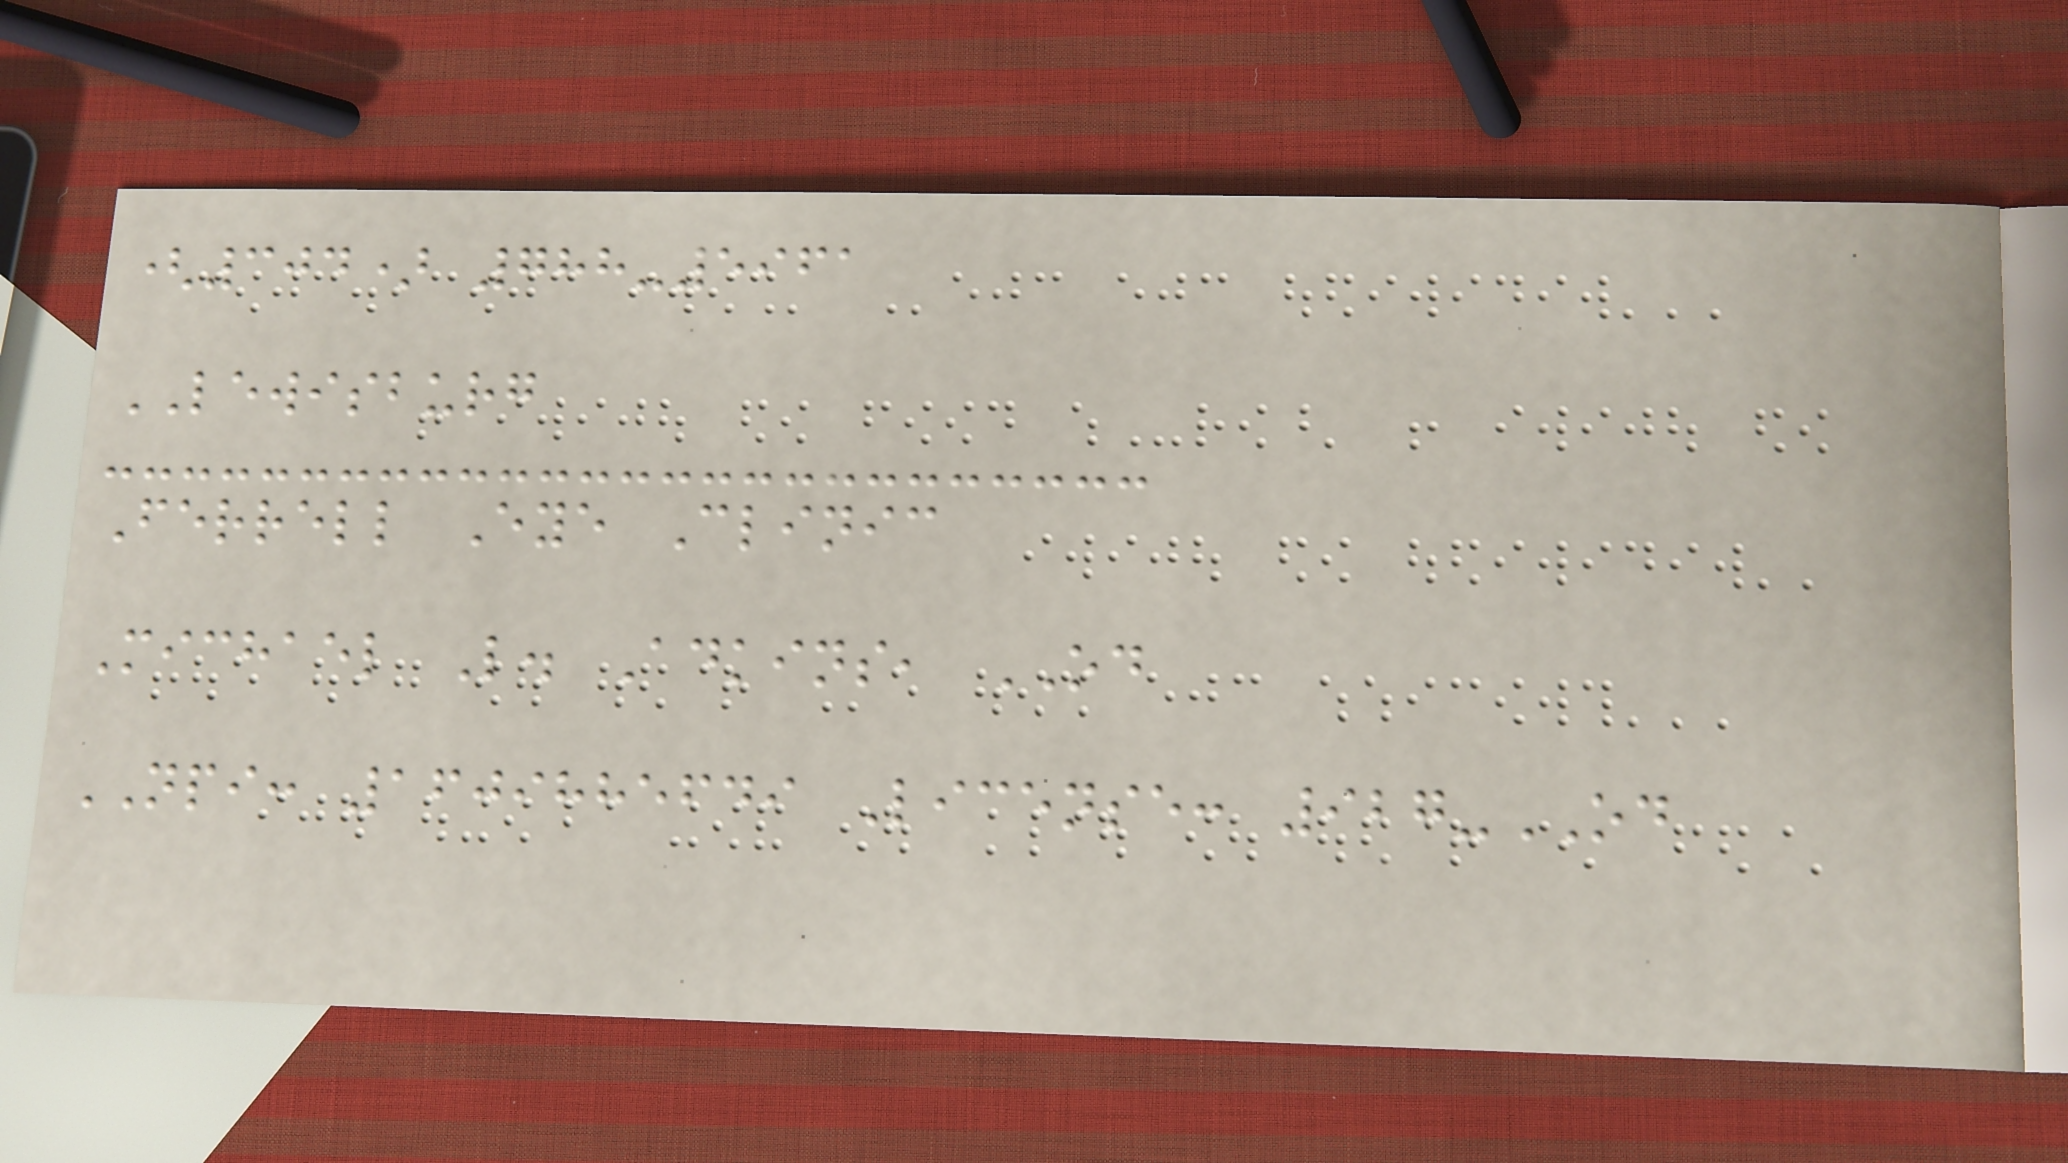(304) 788-5961
LEWISBURG
Ferrell Eye Clinic
Michael L. Adkins, OD
NPI: 1609885649 License: 927-OD
